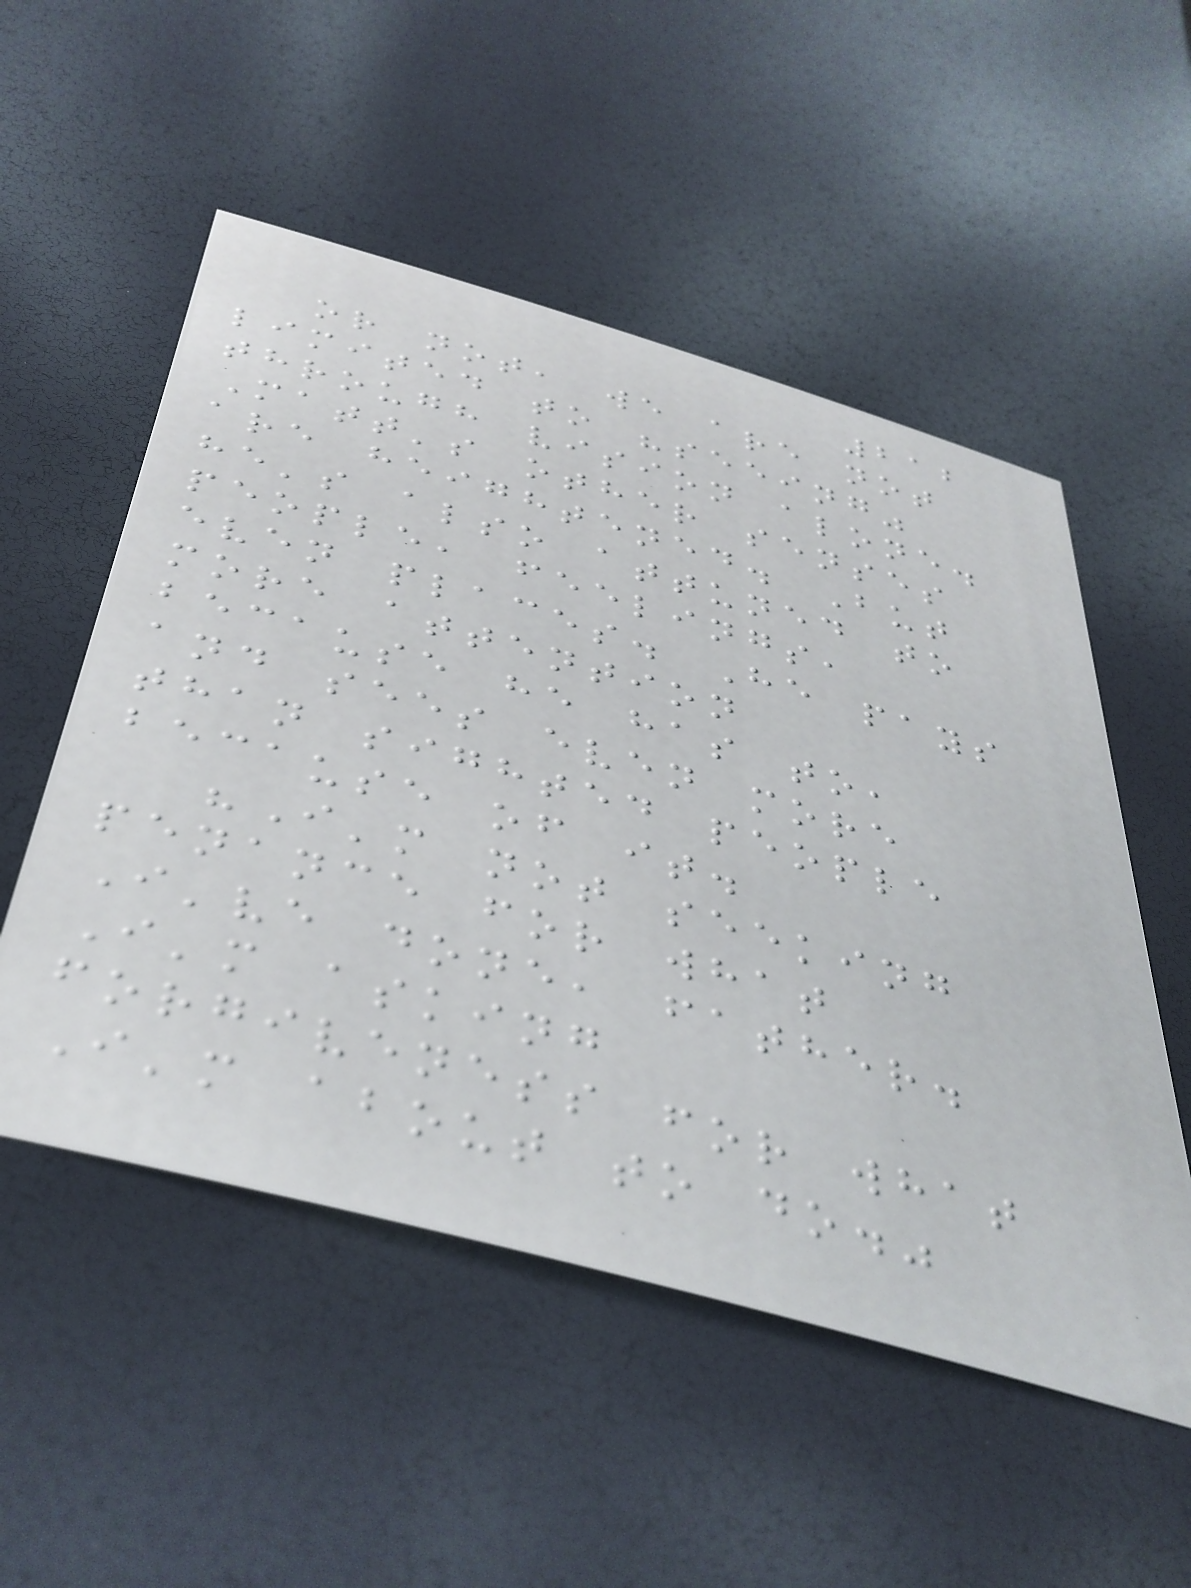212
or not, we are not
limited to "seeing"
through vision alone.
Matt's other senses
are heightened. But
he's also attuned to
people, feelings,
even places. He pays
more attention
because he has to,
and sees even more
than sighted people
because of it.
"I'm not seeking
penance for what
I've done, father.
I'm asking
forgiveness for what
I'm about to do."
